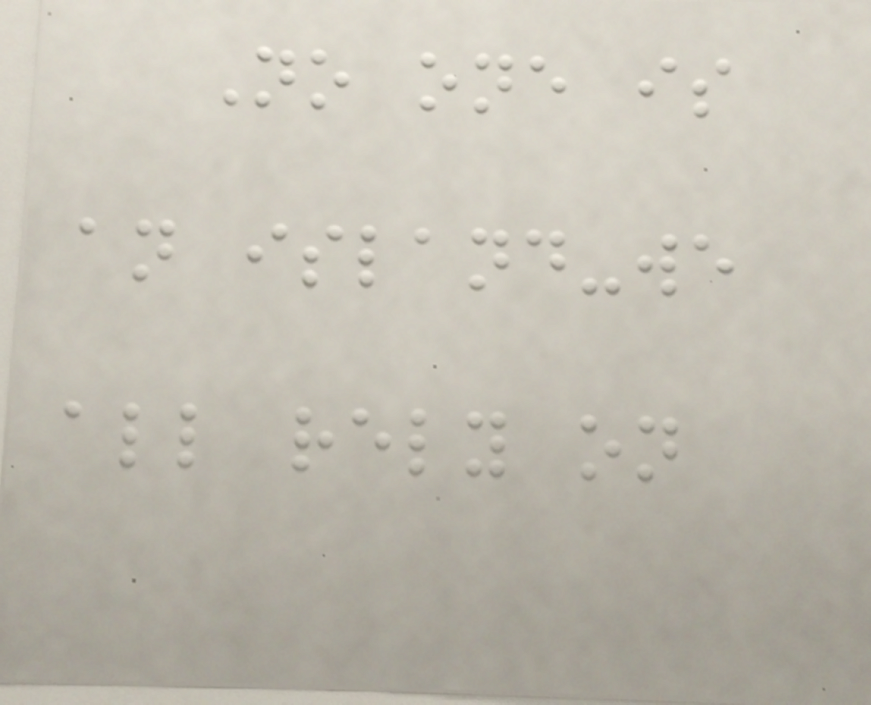No one is
an island-we
all rely on
